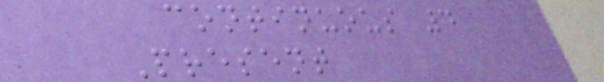continuous 4
Present
